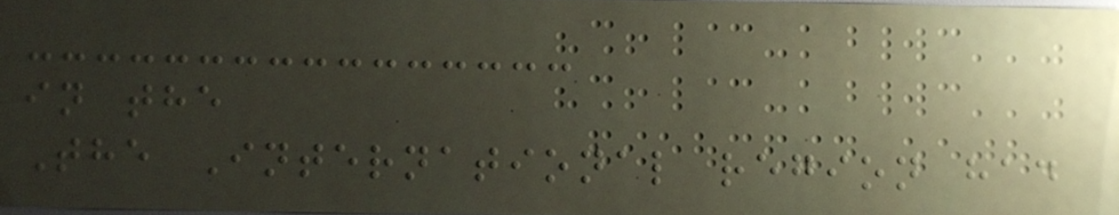in the
The International region had
